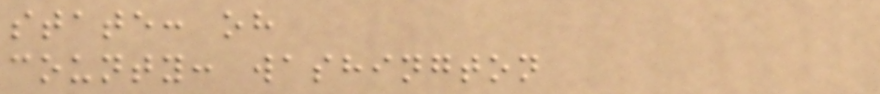state: oh
county: washington
